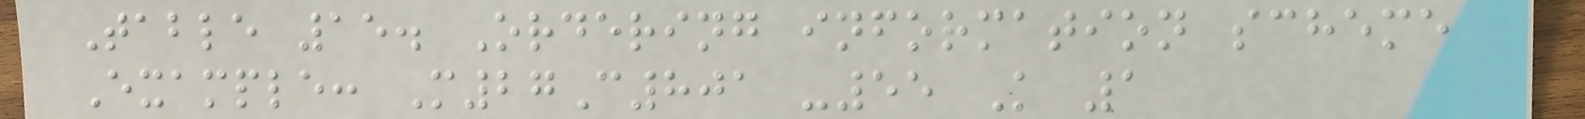Table 15. Ordering information scheme
Example: M27C801 -55 K 1
